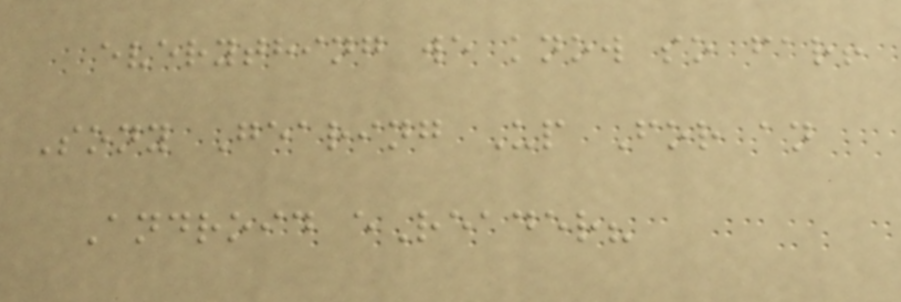everything we know so far!
Sony Gearing Up For an
Android eReader?
